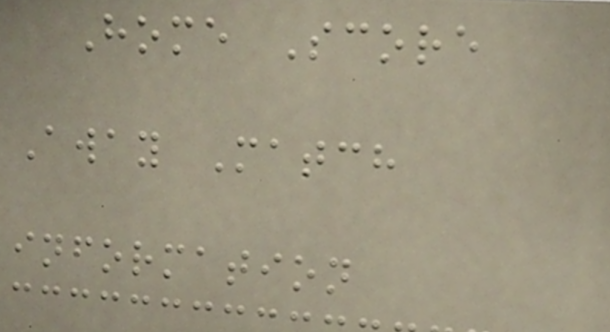Home Score
Away Match
information
